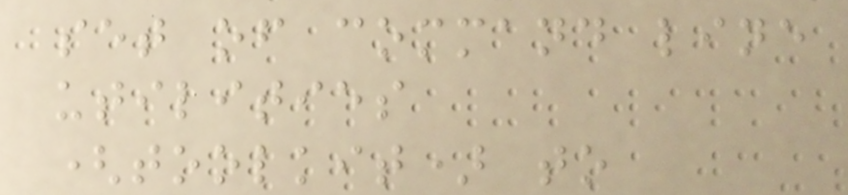set of command line
utilities
(toolkit) to
